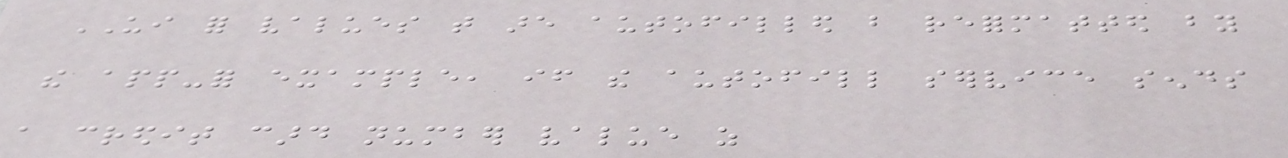UI for values that are autofilled but reformatted by
the app-for example, if the autofill service sends
a credit card number value as
